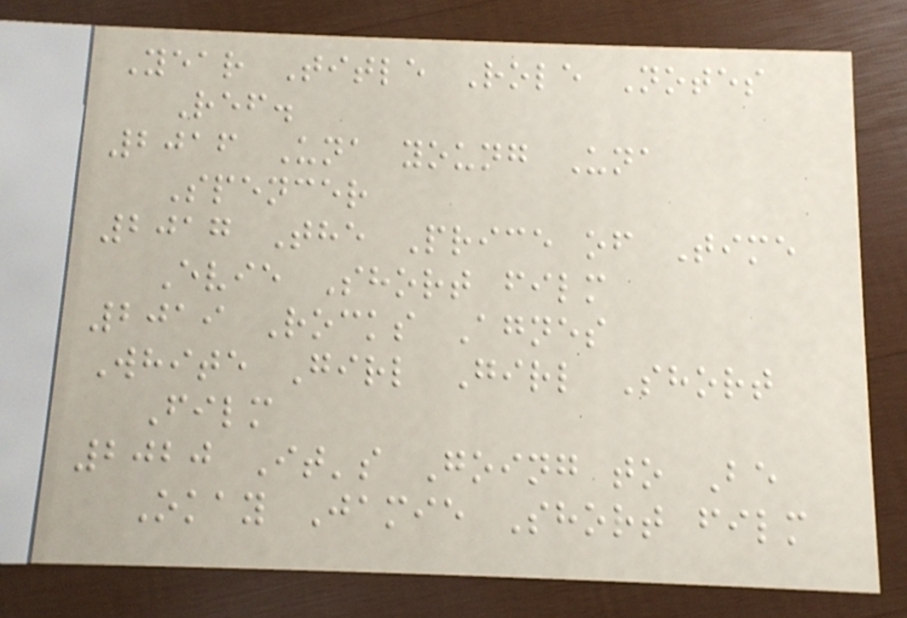Year Title Role Notes
Ref.
2016 Una young Una
Spencer
2017 The Price of Time
Evie Short film
2019 Rocks Agnes
White Girl Girl Short
Film
2020 It's Going to Be
Okay Jamie Short film
